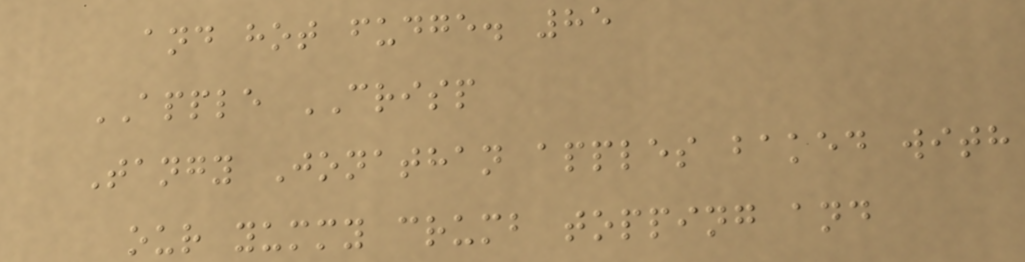and hot fudge. 85
APPLE CRISP
Tangy Jonathan apples baked with
our yummy crumb topping and
